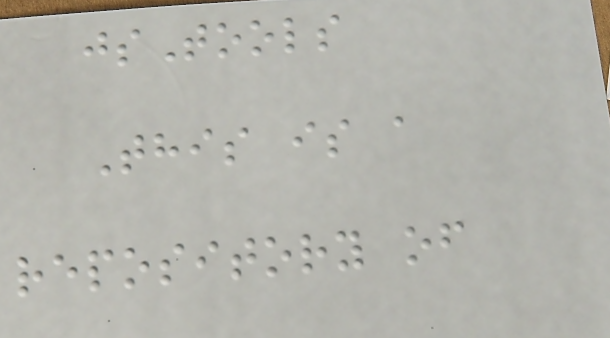jsTools
This is a
repository of
